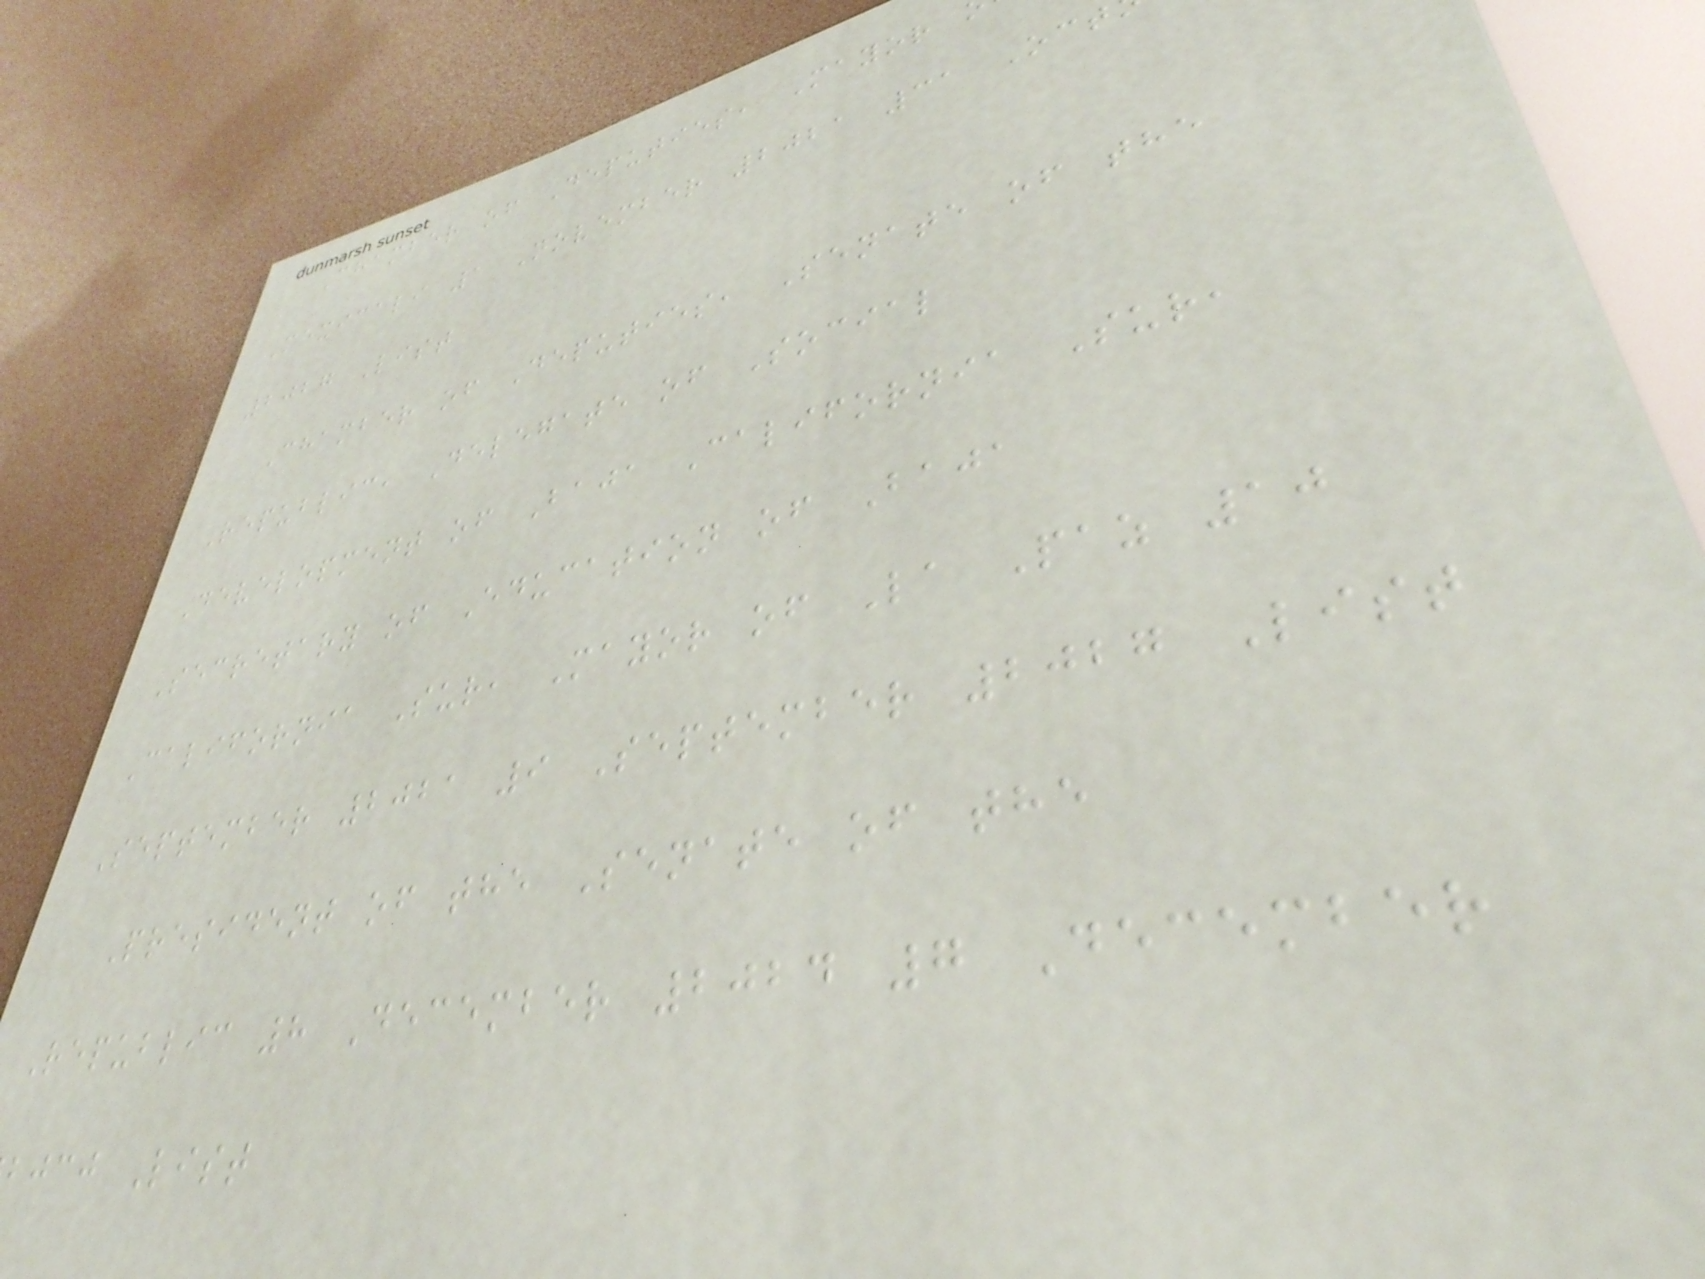Chamber of Deputies, Mayor
Mexicali 1 November 2021 31 Oct
2027 List
Chamber of Deputies, Senate of the
Republic, Delegate of Social
Development of Baja California Sur,
Secretary of Education of Baja
California Sur, Mayor of La Paz 10
September 2021 9 September 2027 List
President of the Senate of the
Republic 8 December 2024 7 December
bjcj List
